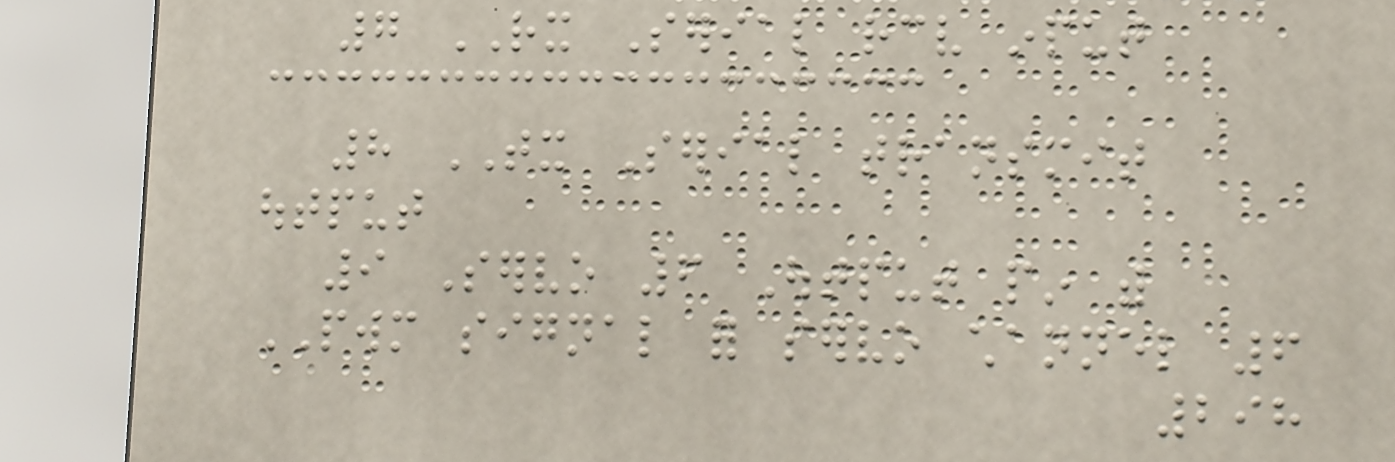7 RX Serial receive input
8 TX Serial transmit
output
9 Servo 6 Output pin with
PWM signal for servo channel 6
298
